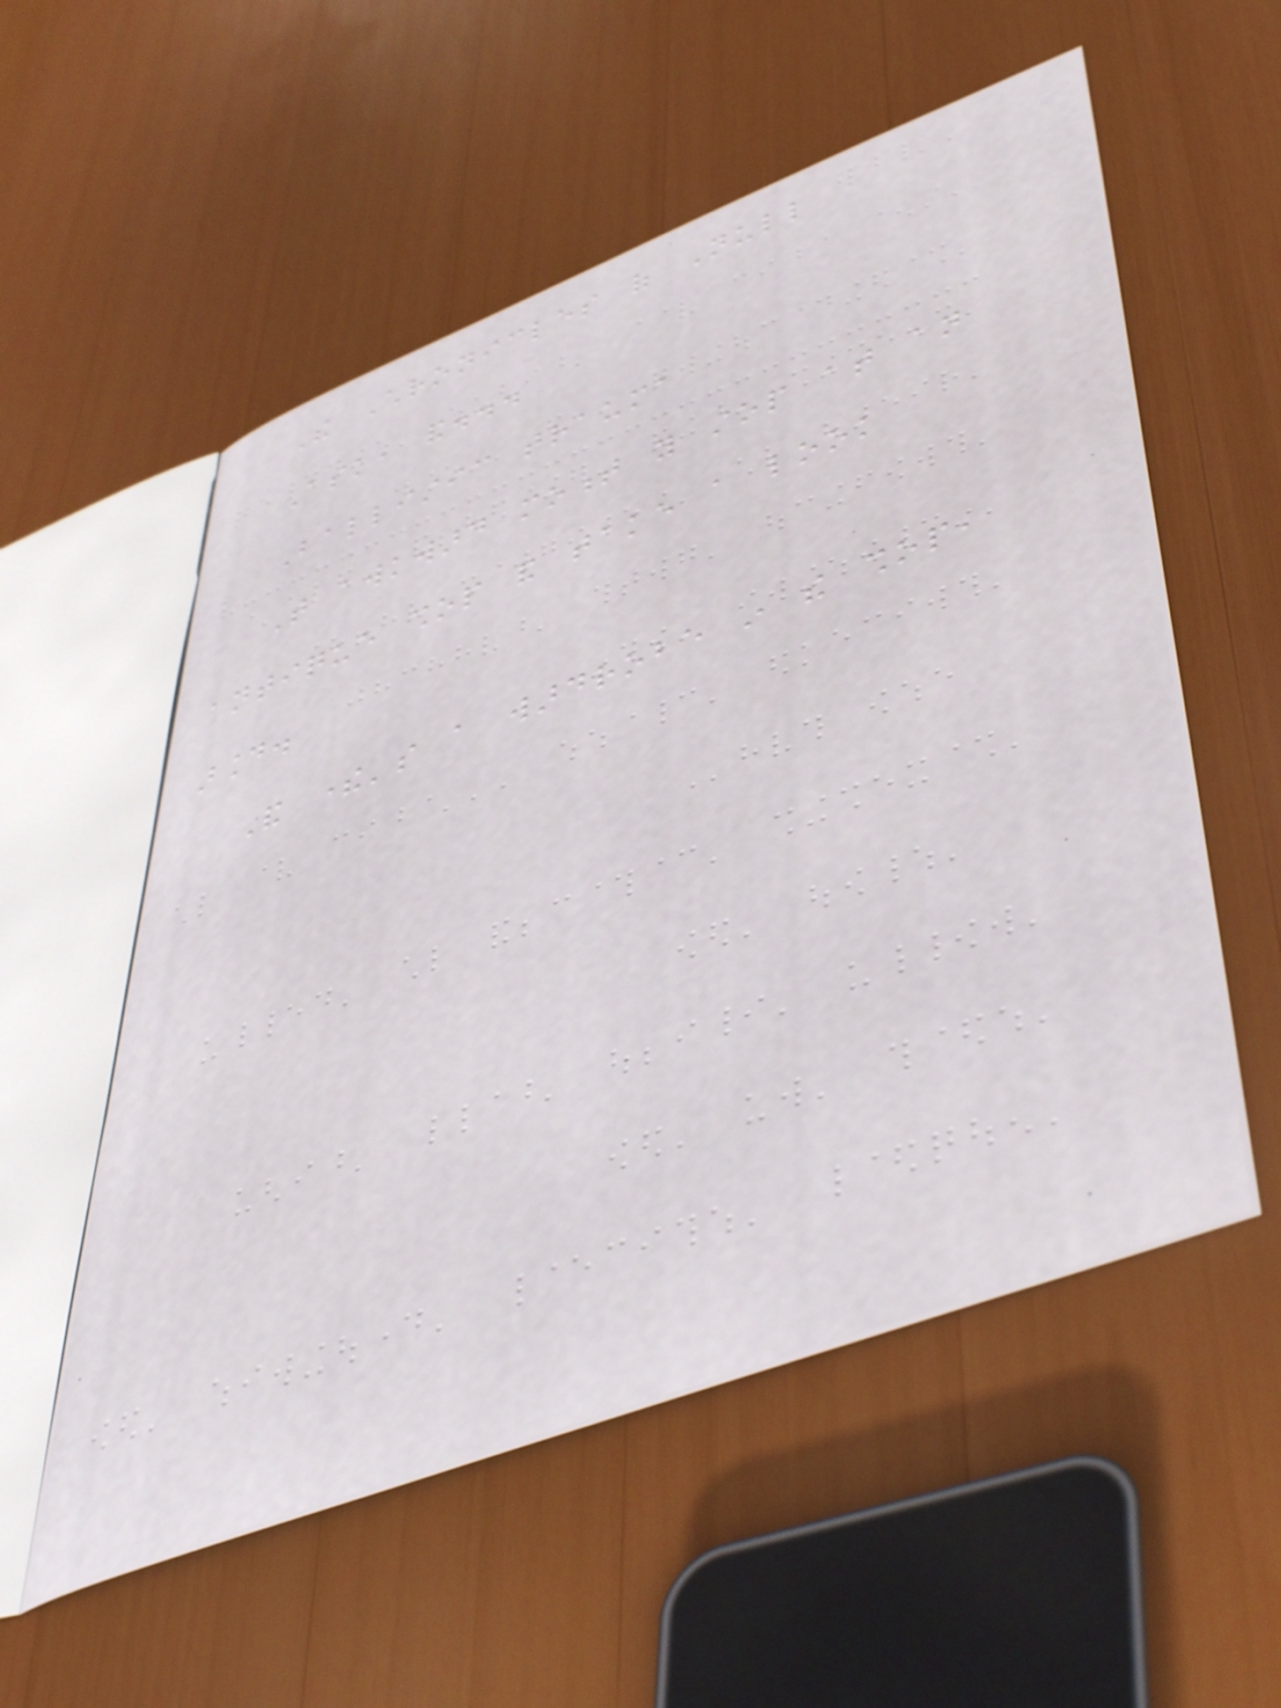The Chronicles of Null
Ask, and...
Ballistic trauma
That awkward moment you stop at an
antique shop and take a look
around.
And there's a wardrobe in the shop,
